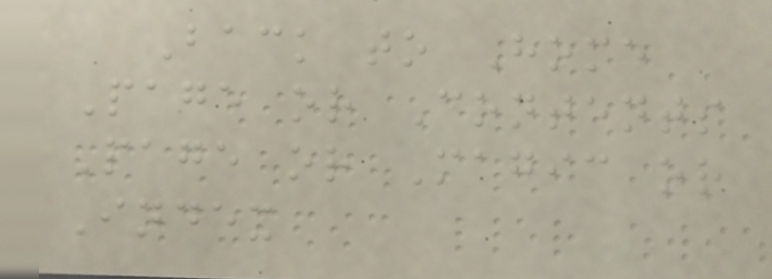Back to Home
Page or Contents
Page or Magic or
Index
